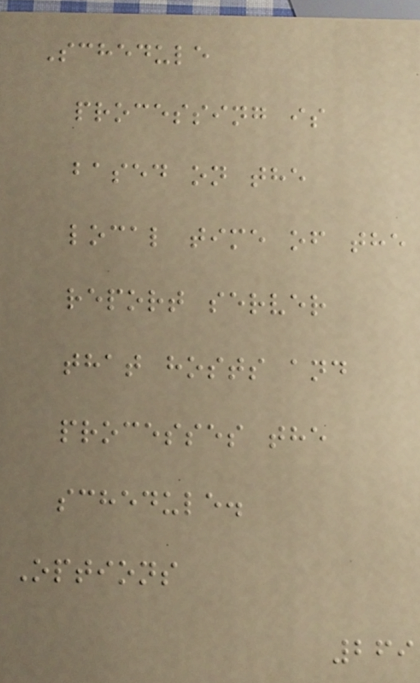Schedule
processing is
based on the
local time of the
report server
that hosts and
processes the
schedule.
Options
269
